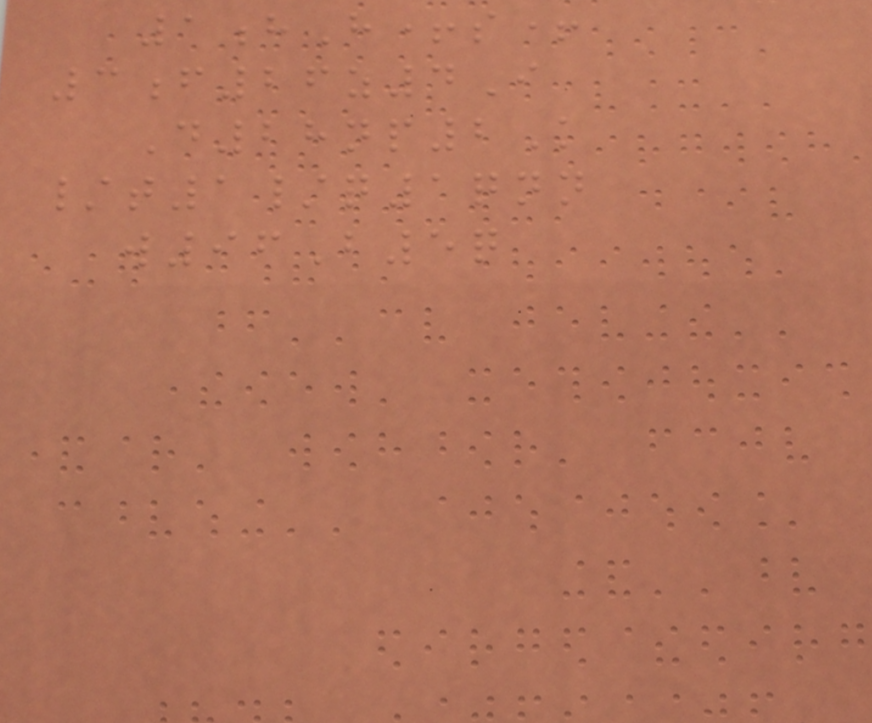1hH+s+
3f26z4I
D28np2K
/t1/q1qnn
w96B5q
